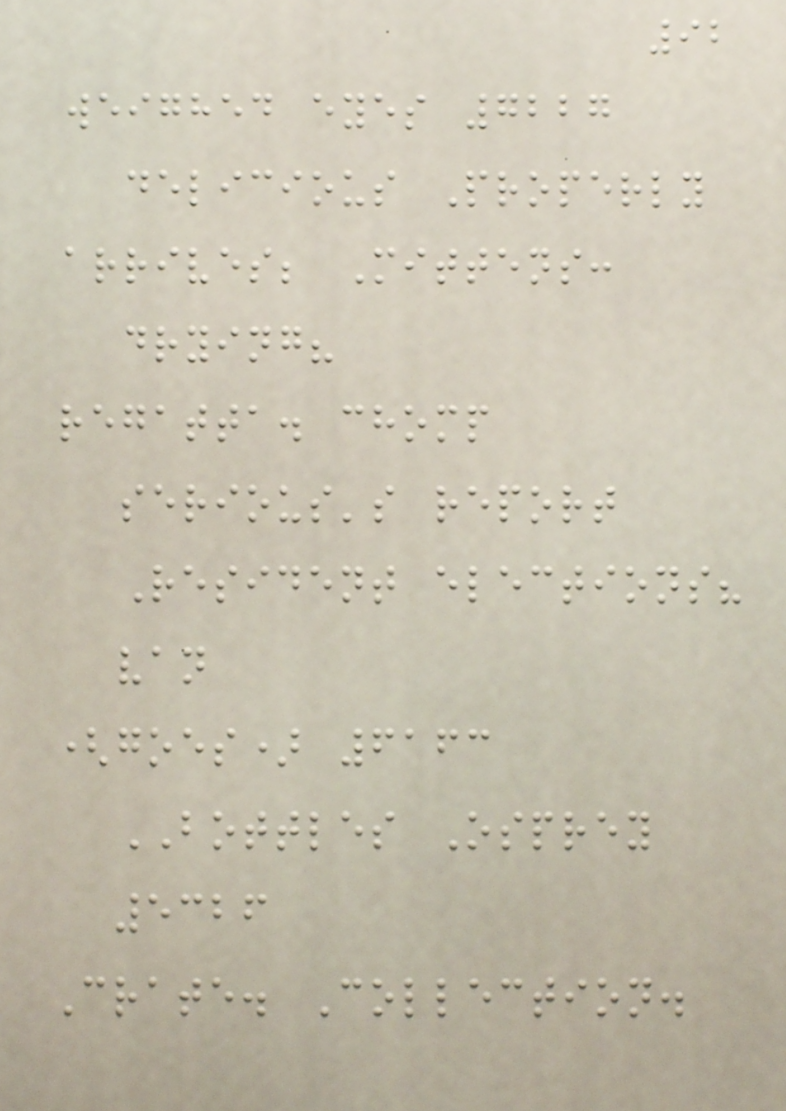92
weighed eyes 7227
delicious Properly
arrives; Mittens:
drying?
regatta. chomp
serious's report
Resident elections?
van
(goes) 6163
BOTTLES Osprey
5326
Crate. Collection.
